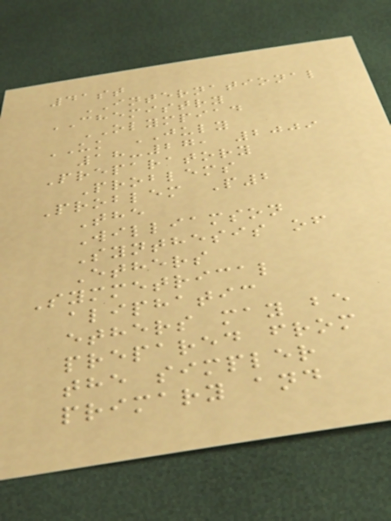41st
INTERNATIONAL
CHEMISTRY
OLYMPIAD
UK JULY
18-27, 2009
Preparatory
Problems
Problem P2
The
Williamson
Synthesis of
Ethers
Symmetrical
aliphatic
ethers may be
prepared from
the simpler
primary and
